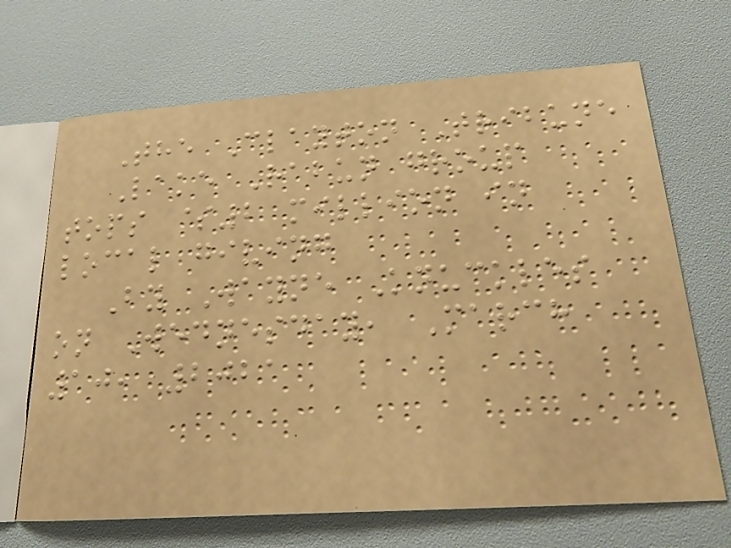The Clayton Tribune
Lake Rabun group
tops $2 million in
local giving
By Wayne Knuckles
on Wednesday, March
10, 2021
